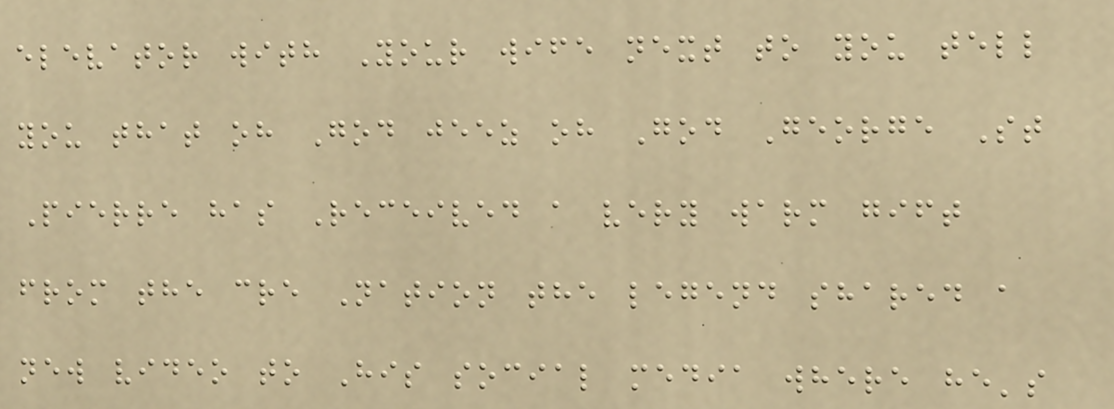elevator with Your wife next to you tell
you that oh God jeez oh God George St
Pierre has Received a very warm gift
from the cre Nation the legend shared a
new video to His social media where he's
